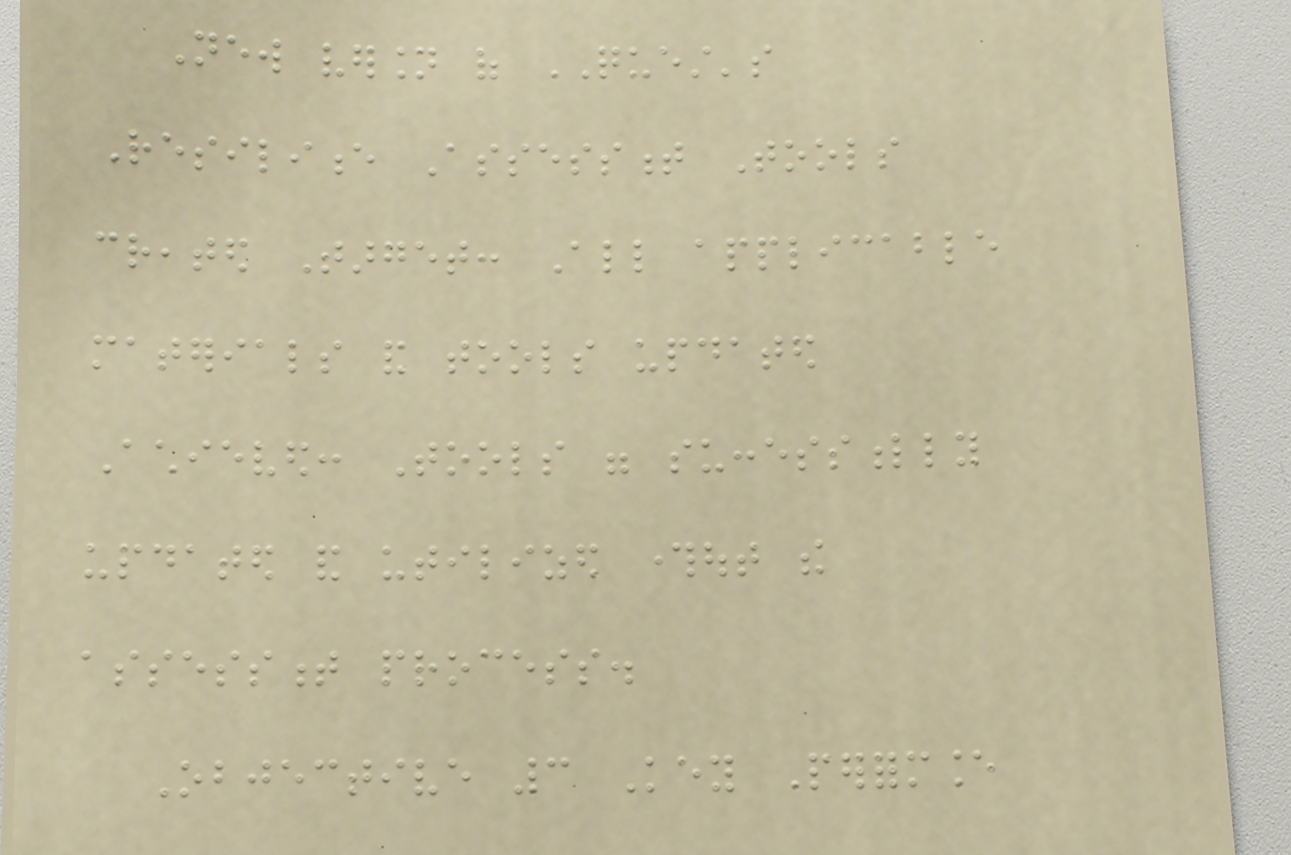New version of QUEST's
Resilience Assessment Tools
created Target: All applicable
materials and tools updated
Achieved: Tools were successfully
updated and utilized throughout the
assessment process.
Objective 3 Key Performance
